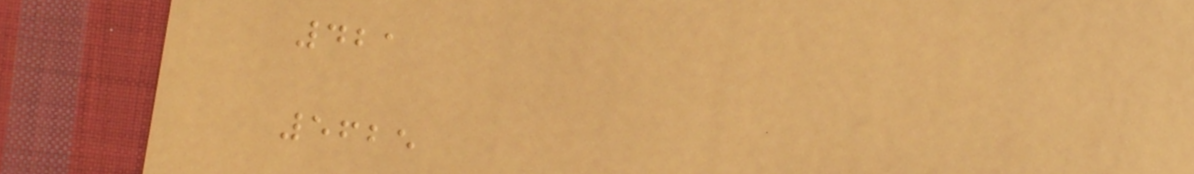421
5625
